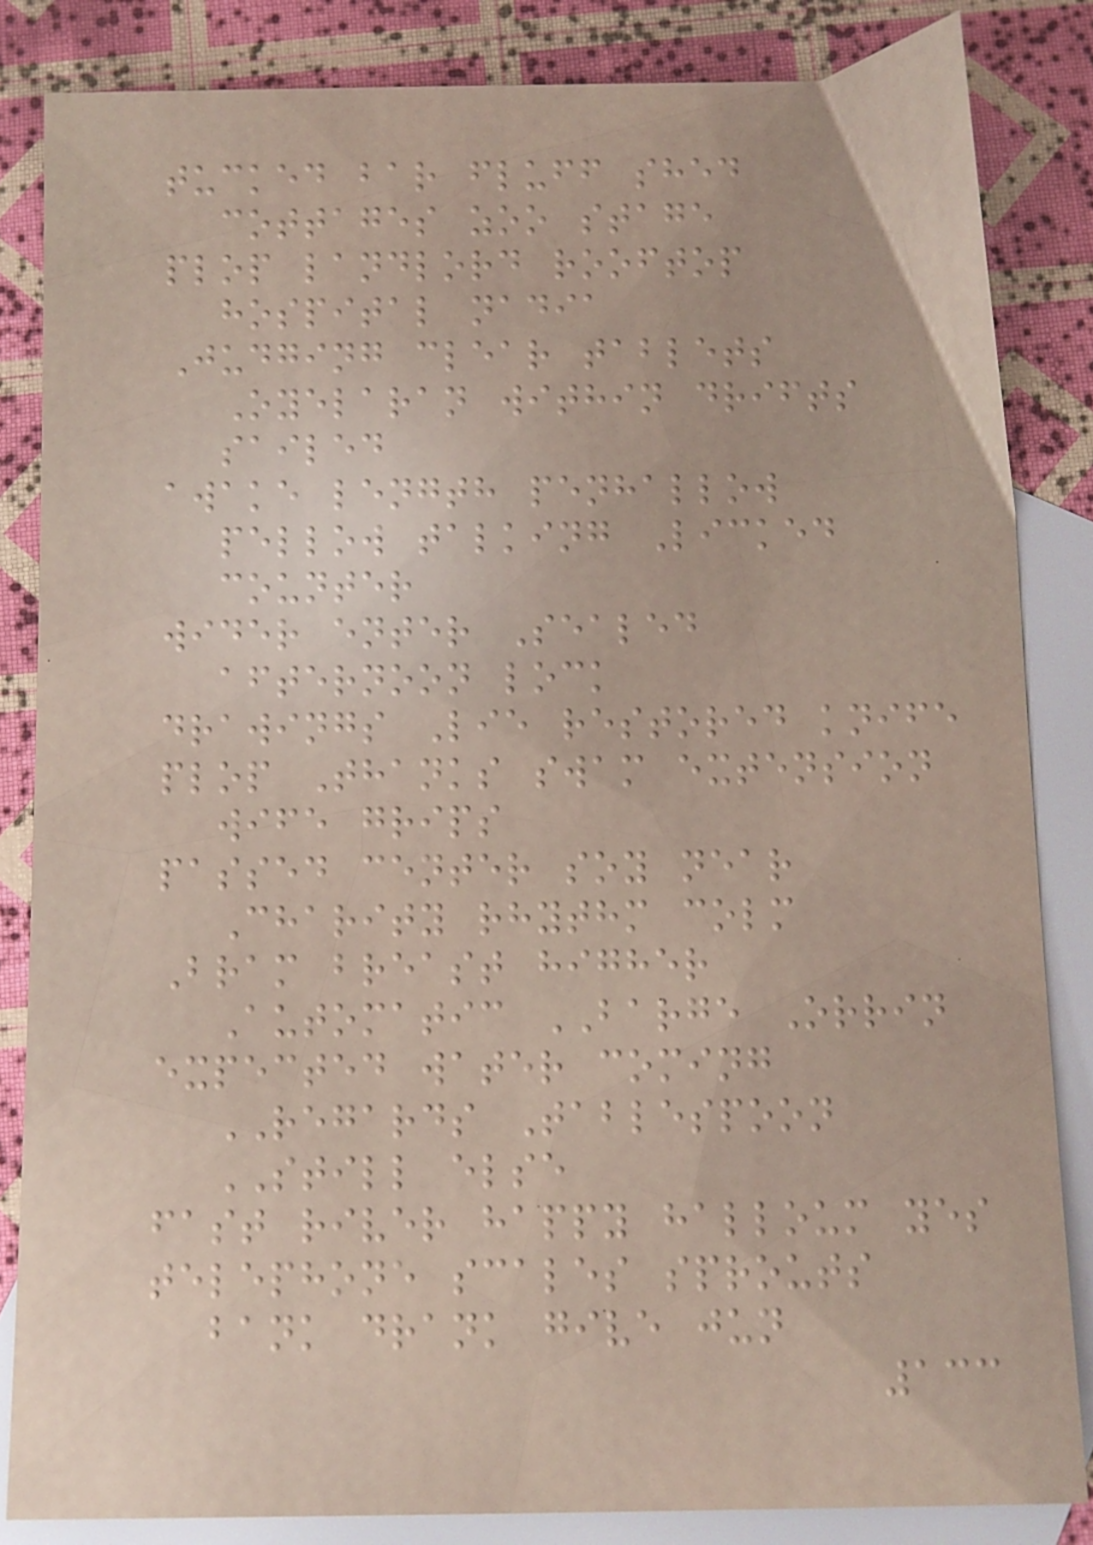tucked bar fluff shed
cottages zoo stage
plop landlord rooftop
hospital nadia
Judging clear tablets
Oyelaran within drifts
sailed
awake length penhallow
pellow talking Licked
counter
wider enter Sealed
afternoon lock
drawings Lie restored knife
plop Thanks swam extension
wife grips
passed center soy near
Charity rhythm colm
Bram breast higher
Automatic BARGE Orrin
expected water coming
REGARDS Tablespoon
STILL else
fast river happy halloum yes
telephone scales sprouts
bank drank give jun
133
